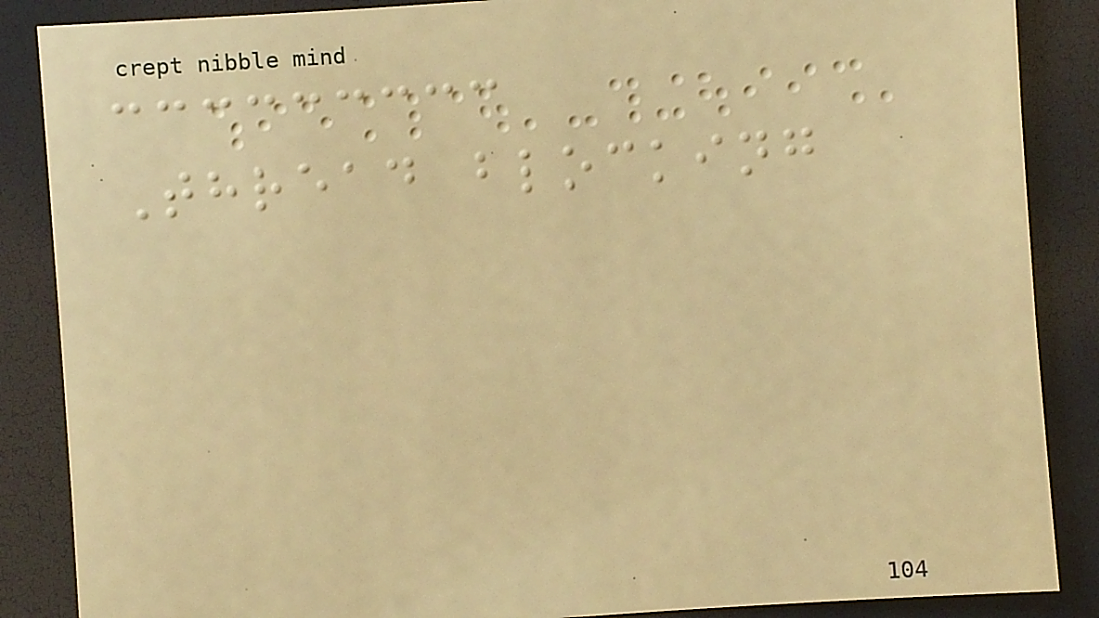Thread blocking
